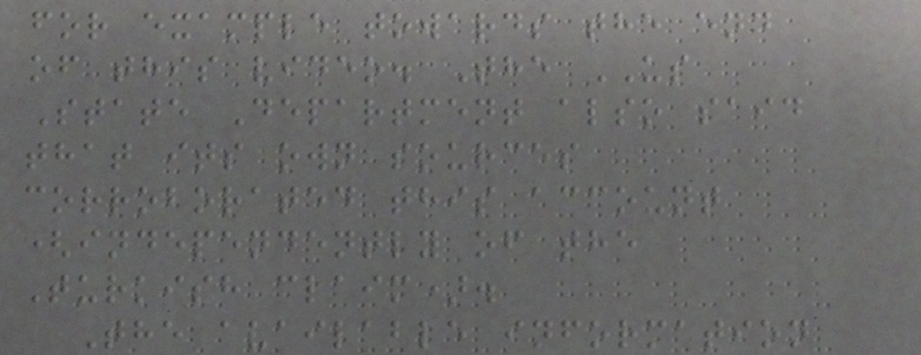for example towards the end
of this video. The US
State Department also said
that its own sources
corroborated this account
(independently of the
Turkish claim).
The available information
